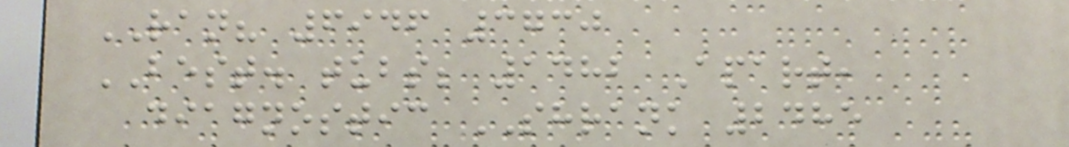RAN? 6946 3730
BEST. tubs; 1482 Apart,
diagnostic SHRANK 2485
